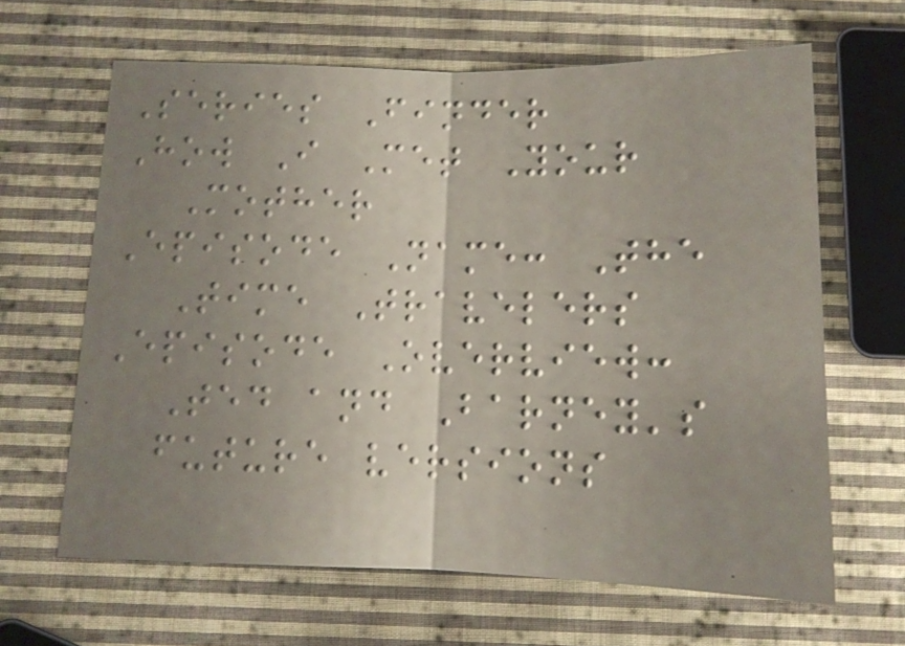Series Finder
How I Met Your
Mother
Episode Name: The
Time Travelers
Episode Overview:
Ted and Barney's
future versions
